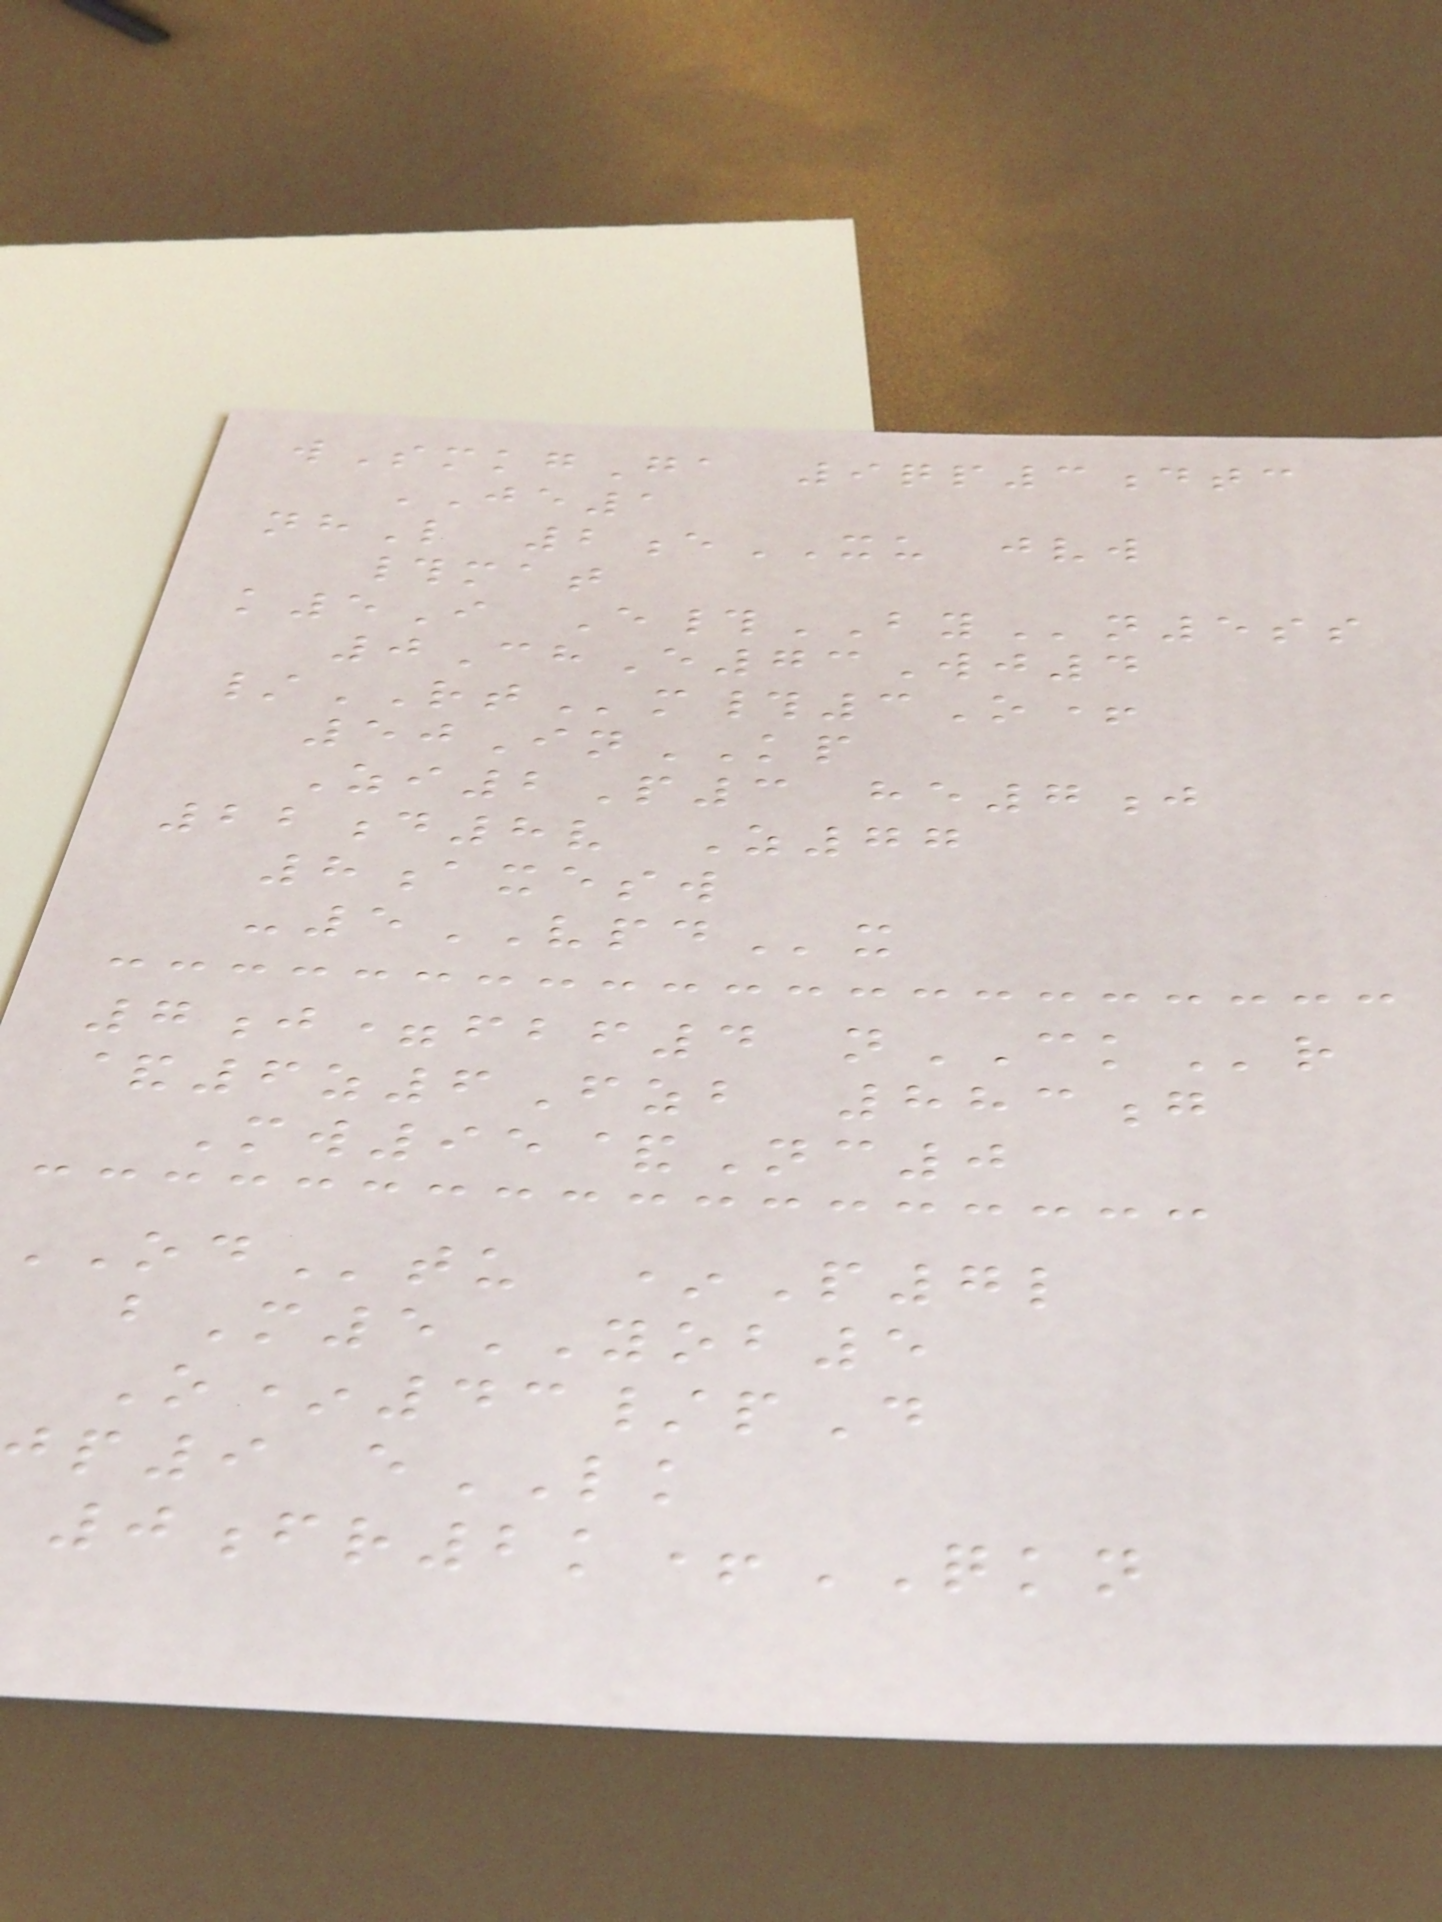wSmkgGa 9qp3dtc
JE1
nhL 2eXU jvw
#mat
k5I E#BYn5ss
0ChE73Wj4
/RTm#3O+
50InKP
Zi2P3 he7j
22d8v Z77
8axesw
-5VPDx
7j=fbf4 nCKr
&6z6Fzb 883g
Mw95&Nc0
tu *P7l
bM5YOB5
O*43/pD
p9 eLK
0fr2k+QKN
